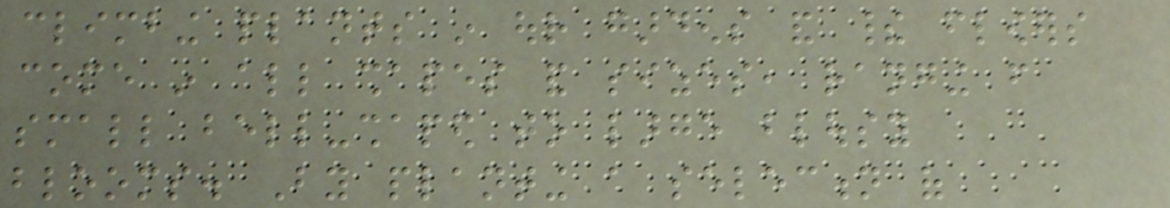climbing plants in our gardens and their flowers
come in all shapes and sizes, ranging from
small bell-shaped to large blousy
blooms. By planting a selection of
